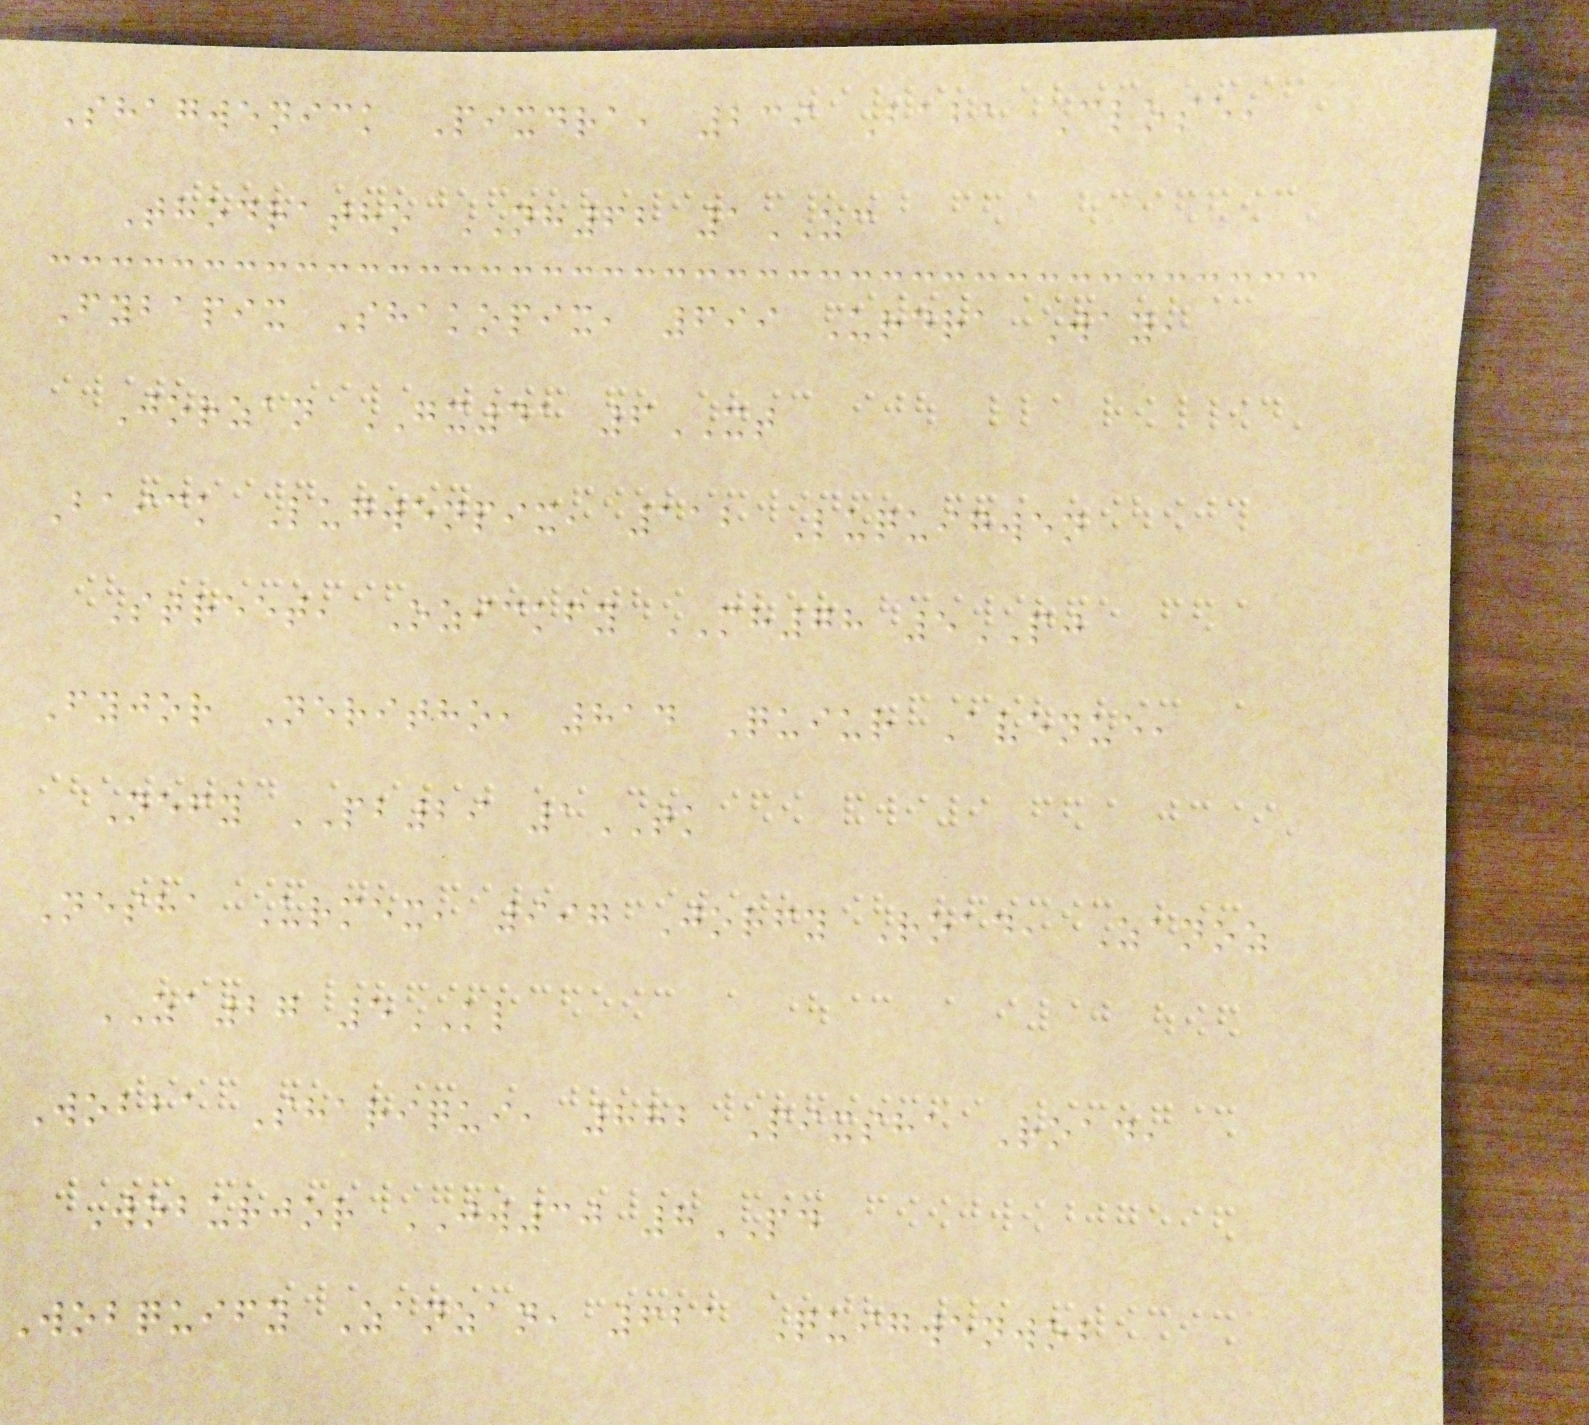Shagwenick Pixdra, 239 Baba Close,
Thodratho NH62 1ZC
Fybapix Shakopix, 699 Urdra Way,
Jorzan GX41 6XT
Baick Lugwenpix, 112 Luquigwen
Street, Ozickfy MH78 5PJ
Fyjor Neritho, 814 Quiur Avenue,
Nefy PB29 1TK
Nesha Urmex, 997 Jorfy Road, Zanoz
ZA27 5KL
Wobba Shariqui, 882 Pixsha Road,
Woburjor JW30 8PD
Wobquify Zanzan, 621 Quigwenwob
